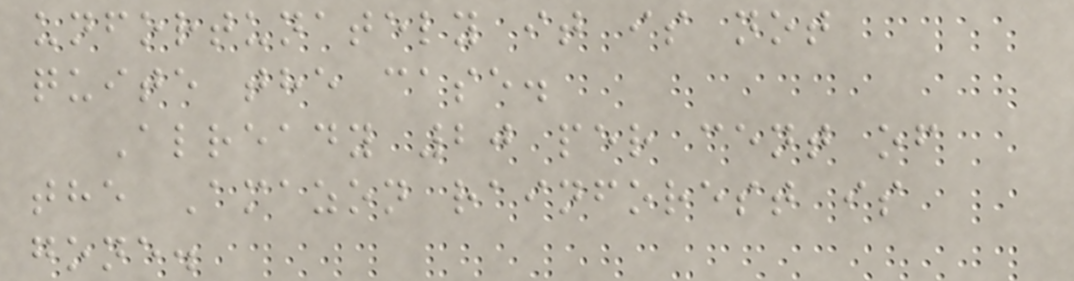unfortunately it is not
quite the case.
Already 20 per cent of
the Amazon rainforest is
gone.
